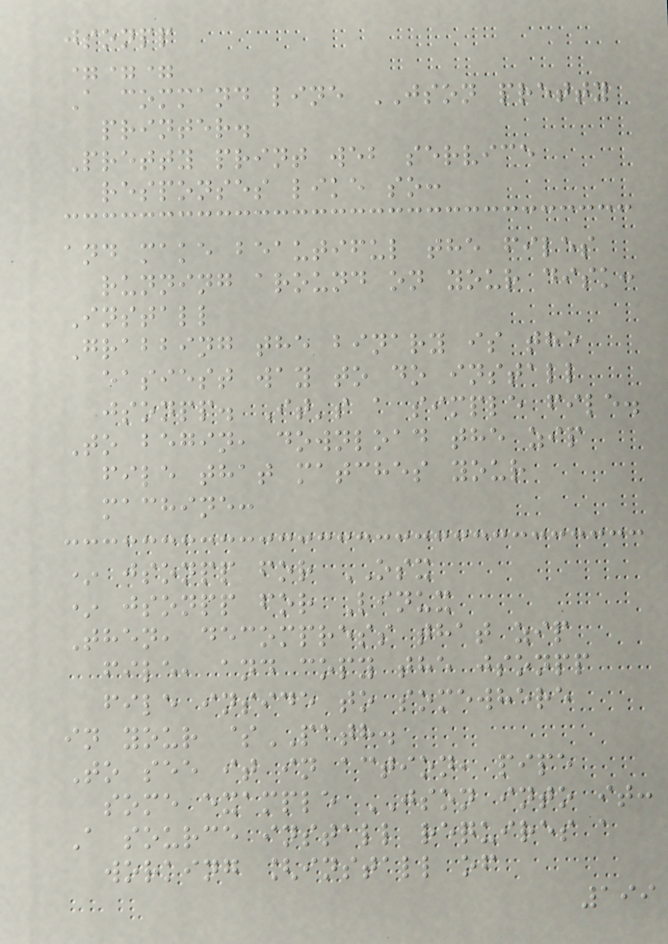jsonpp
===
A command line JSON pretty
printer.
Pretty print web service
responses like so:
and make beautiful the files
running around on your disk:
Install
Grabbing the binary is the
easiest way to do install
jsonpp. It's a simple file.
To begin, download the zip
file that matches your
machine:
* jsonpp for OSX
* jsonpp for Linux
Then, decompress that zip
file, and copy the jsonpp
file inside to somewhere
in your $PATH.
To see it in action, pipe
some example JSON into it:
A source install requires a
working [install of
199
